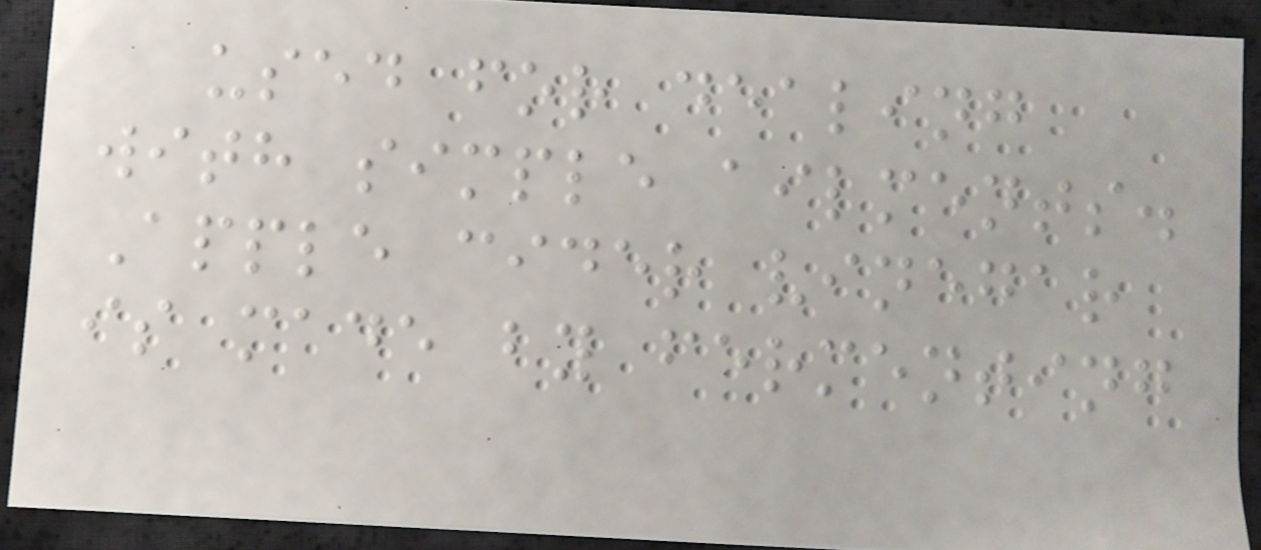used for dealing
with simple ailments.
Apple cider vinegar
is made by fermenting
